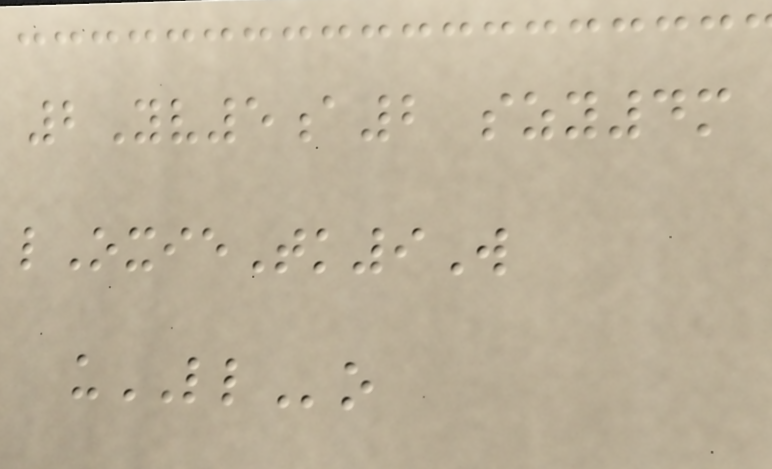2Yv5a2 szy4m
lOxieTk9W
uLLo
